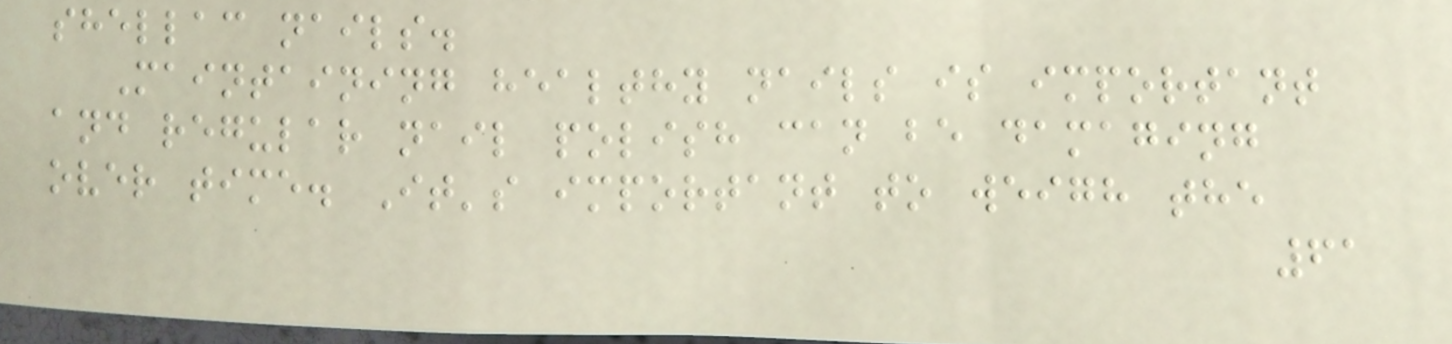shellac nails.
Maintaining healthy nails is important
and regular nail polish can be damaging
over time. It's important to weigh the
61
